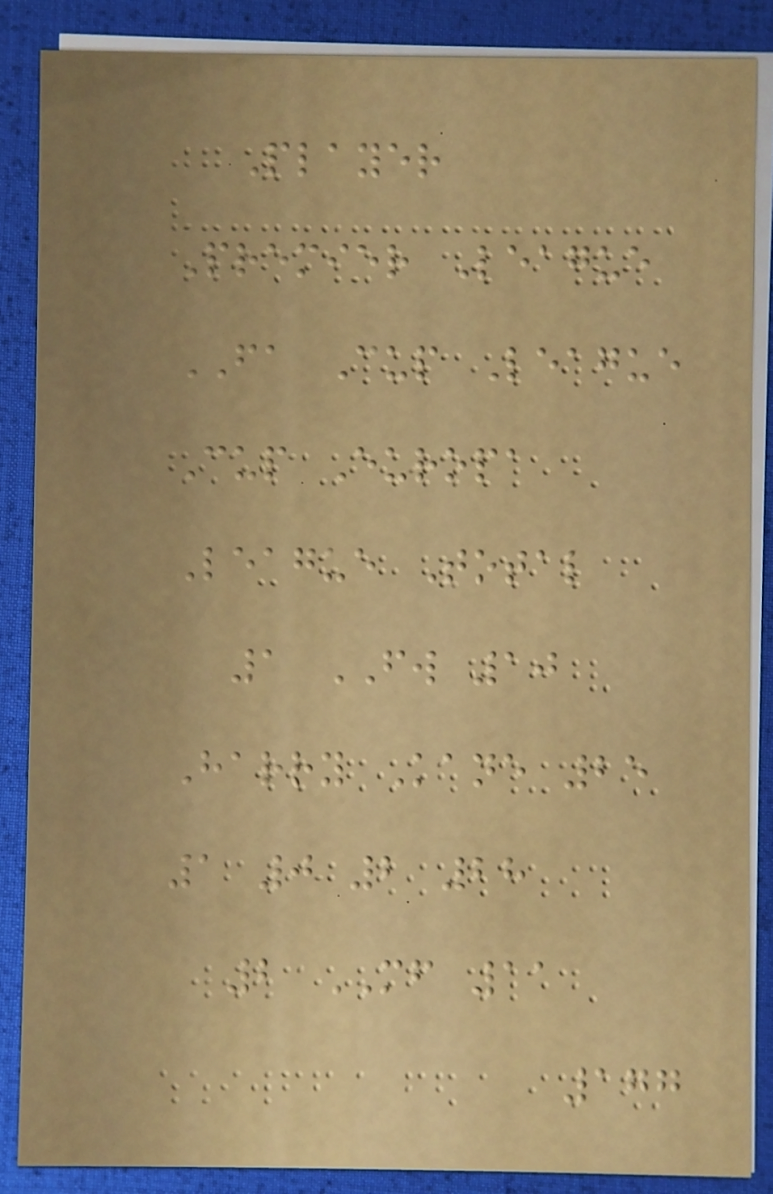Player
Premier League
FA Cup League
Cup Europa
League Total
1 FW 10
Harry Kane 25
1 0 2 28
2 MF 11
177
